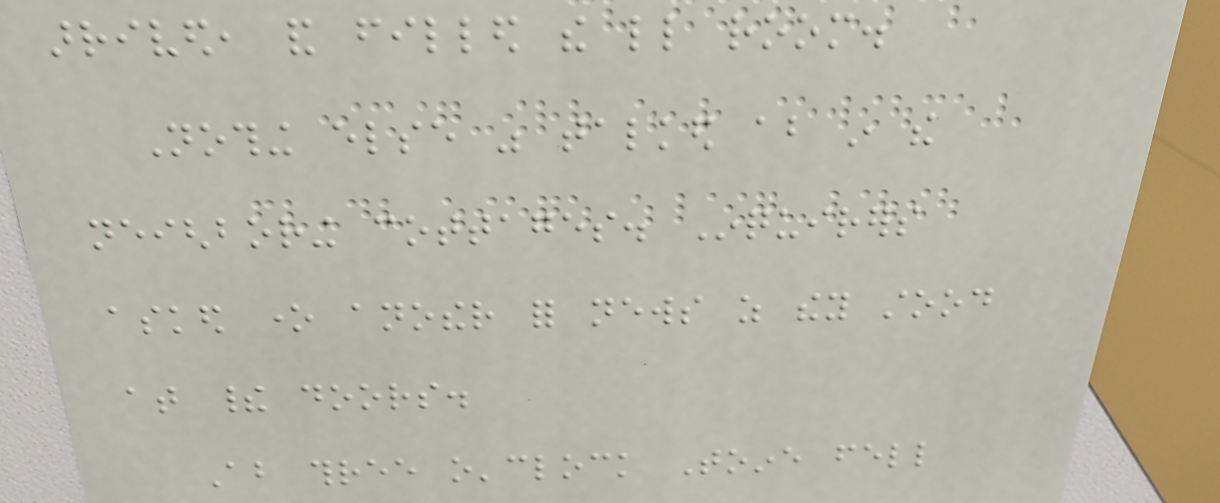arrived, and filled the little room.
Nothing else was talked about in the
neighboring cottages. Inquirers
asked one another for news as they stood
at their doors.
About three o'clock Toine fell
